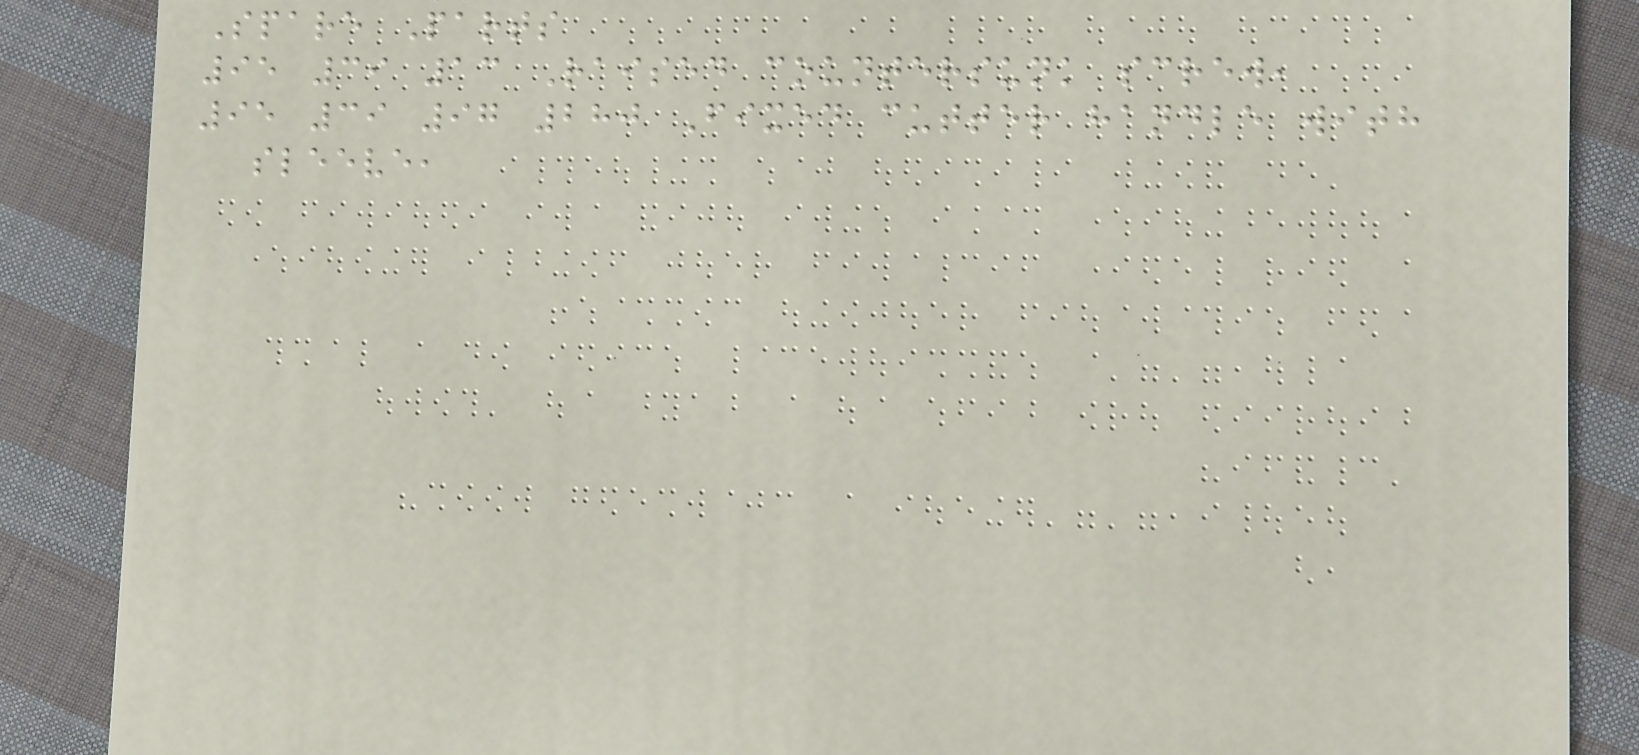Spare Parts
95 39 13 Raised countersunk screw,
95 39 97 280 Fixed cutter handle with
sleeve,
